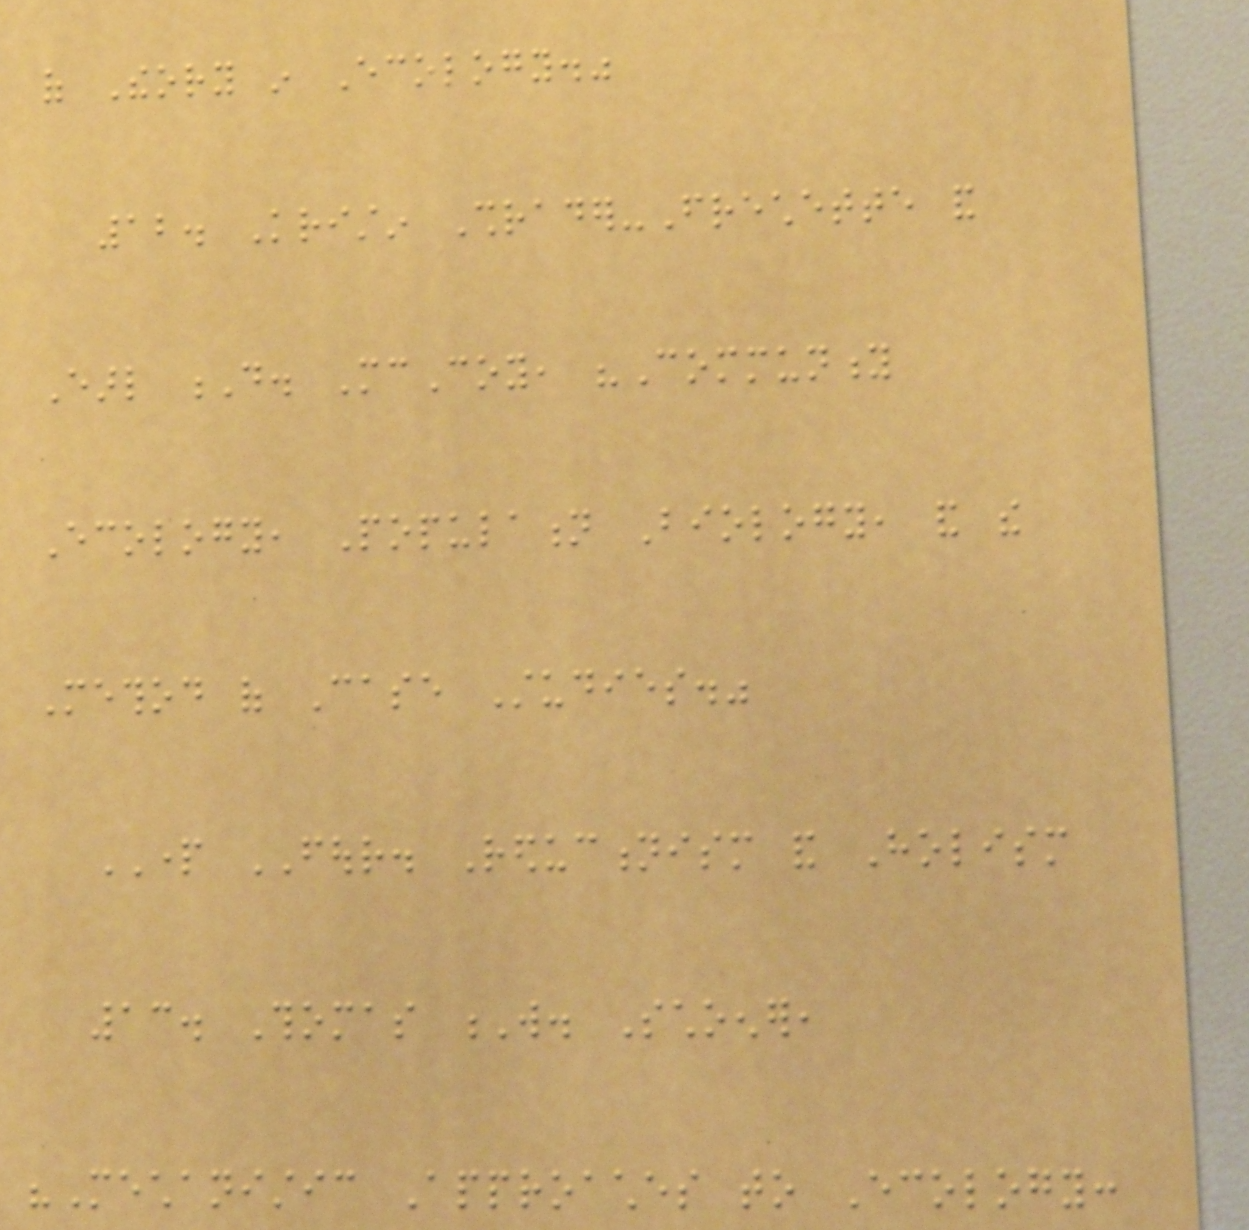of Theory in Ecology."
12. Kristin Shrader-Frechette and
Earl D. McCoy, "Community
Ecology, Population Biology, and the
Method of Case Studies."
PART FOUR. Reductionism and Holism
13. Thomas W. Schoener,
"Mechanistic Approaches to Ecology:
